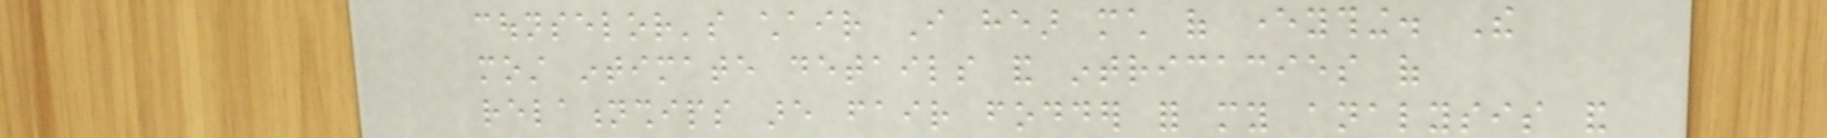counselor's chair I hear much of everything. The
most intimate details and intricacies of
relationships are fair fodder for my analysis and
